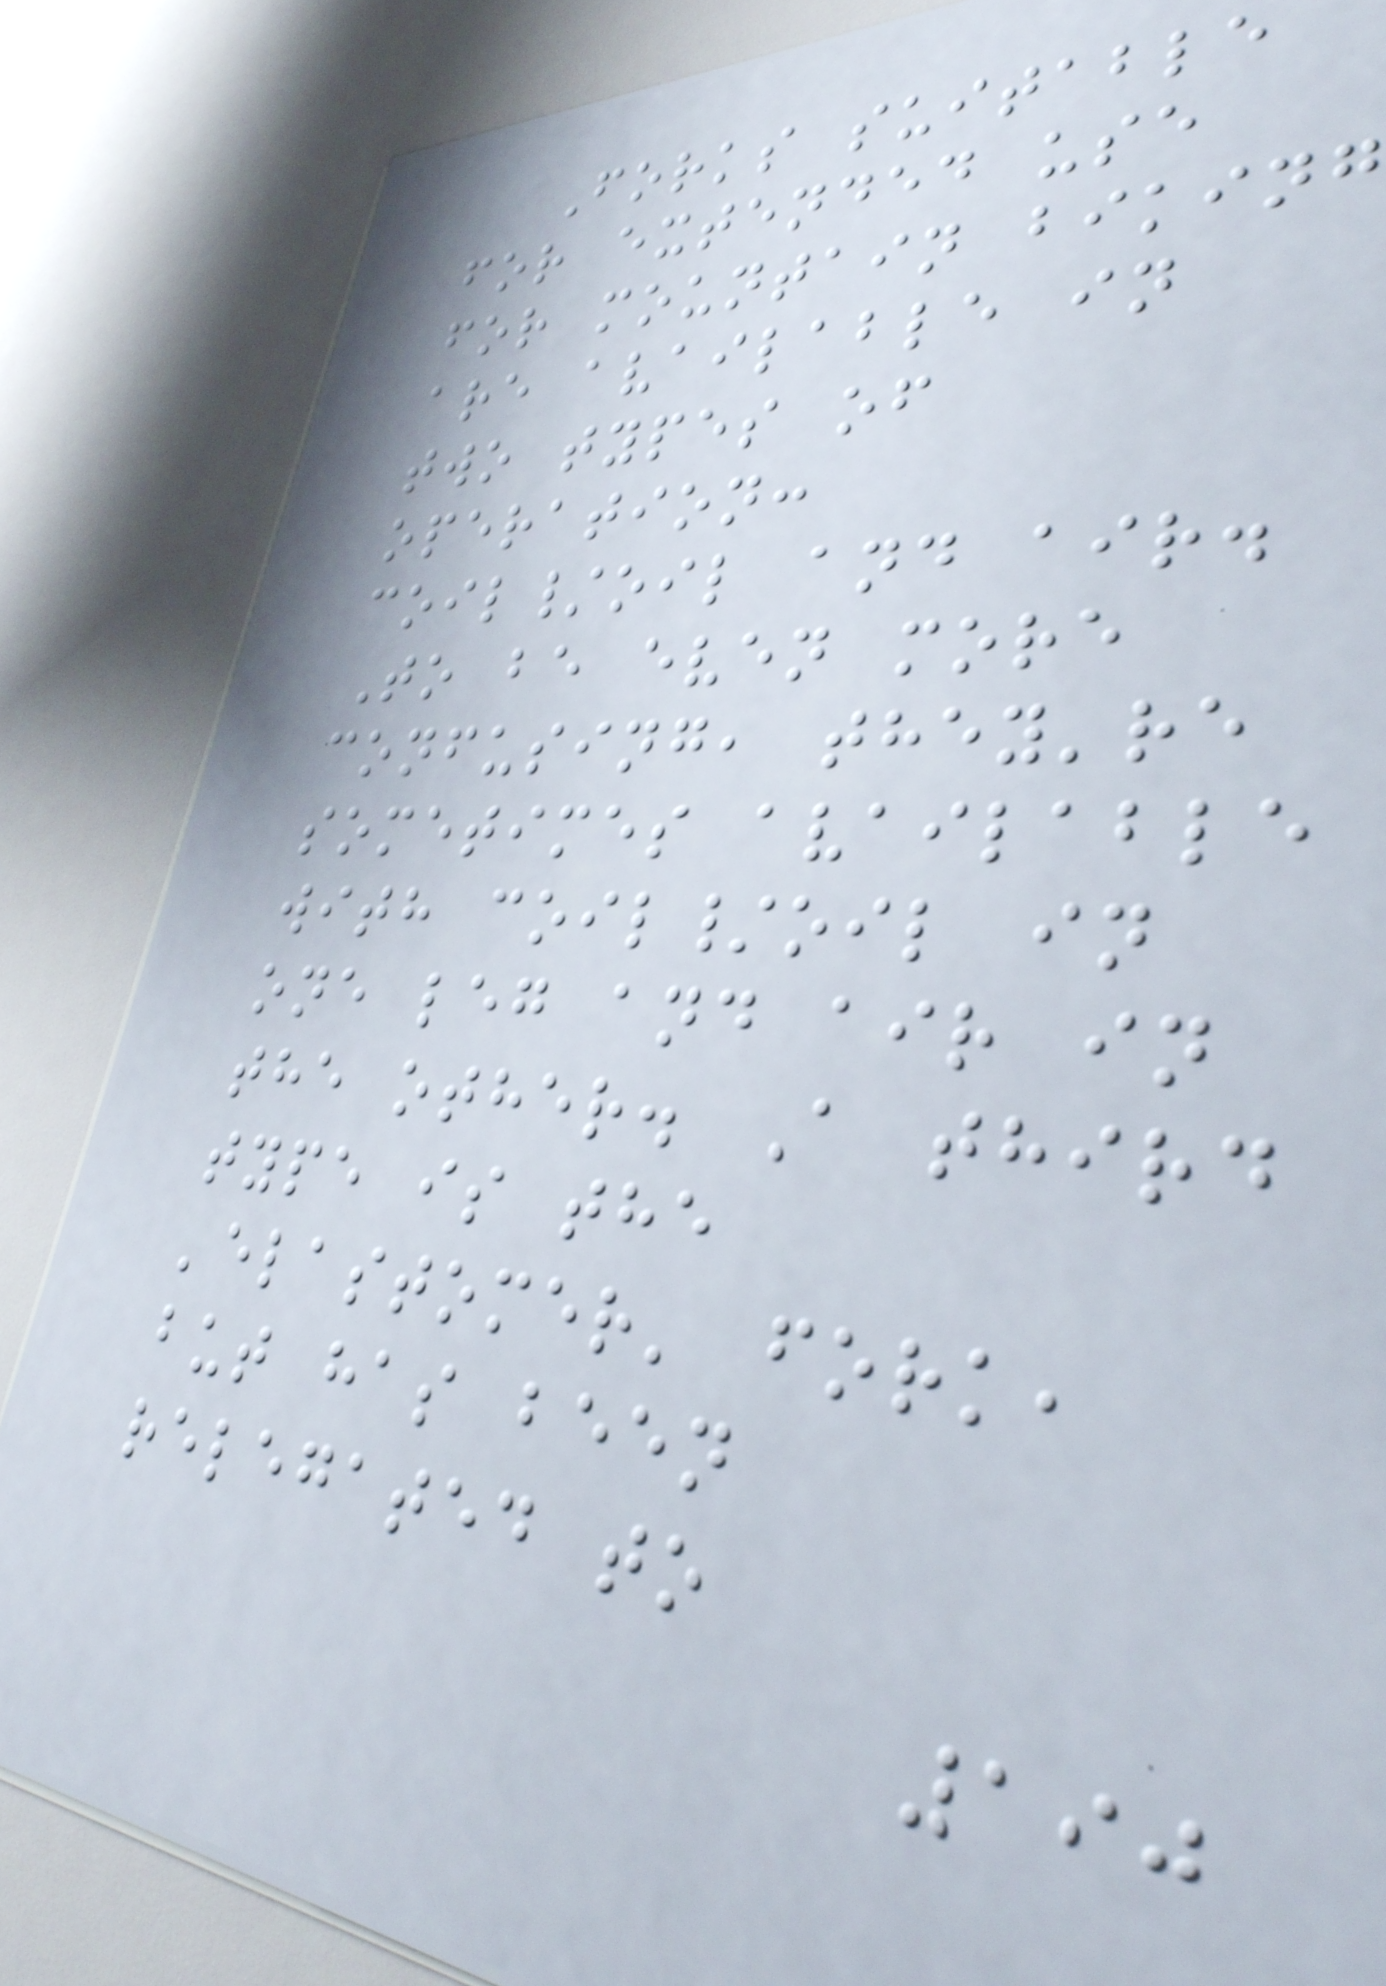Forks suitable
for extended use
for mountain biking
are available in
two types of
operation:
coil/oil and air.
To be even more
confusing, they're
sometimes available
with coil/oil in
one leg and air in
the other. A third
type is the
'elastomer' fork,
but has been
relegated to
190
